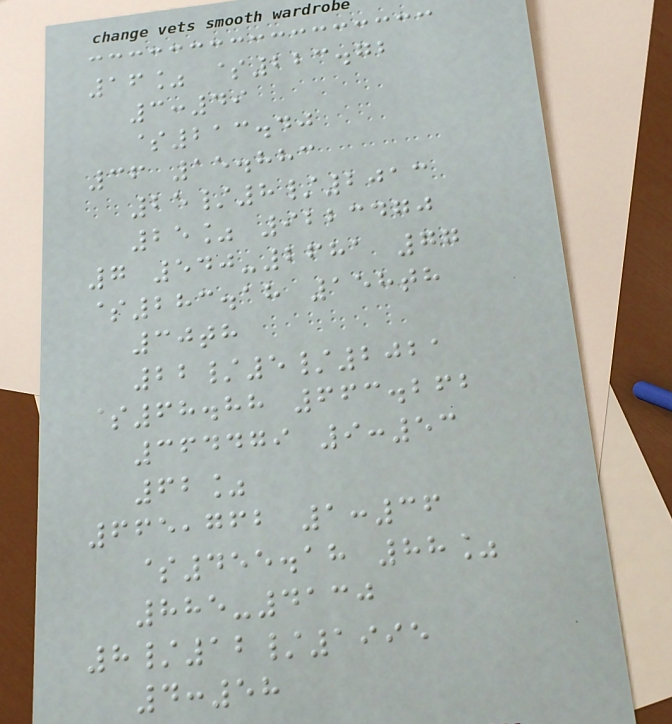16% $223.72
3:49
$213.40
36 15.883
25/8/2013
25% 9223470
7 540-2681 77
$283.18 158th
30th
22/5/2021
$68.88 663.262
364479 9:53
62%
665,762 1:36
$455.18 88%
885-4130
8/12/1995
4:58
